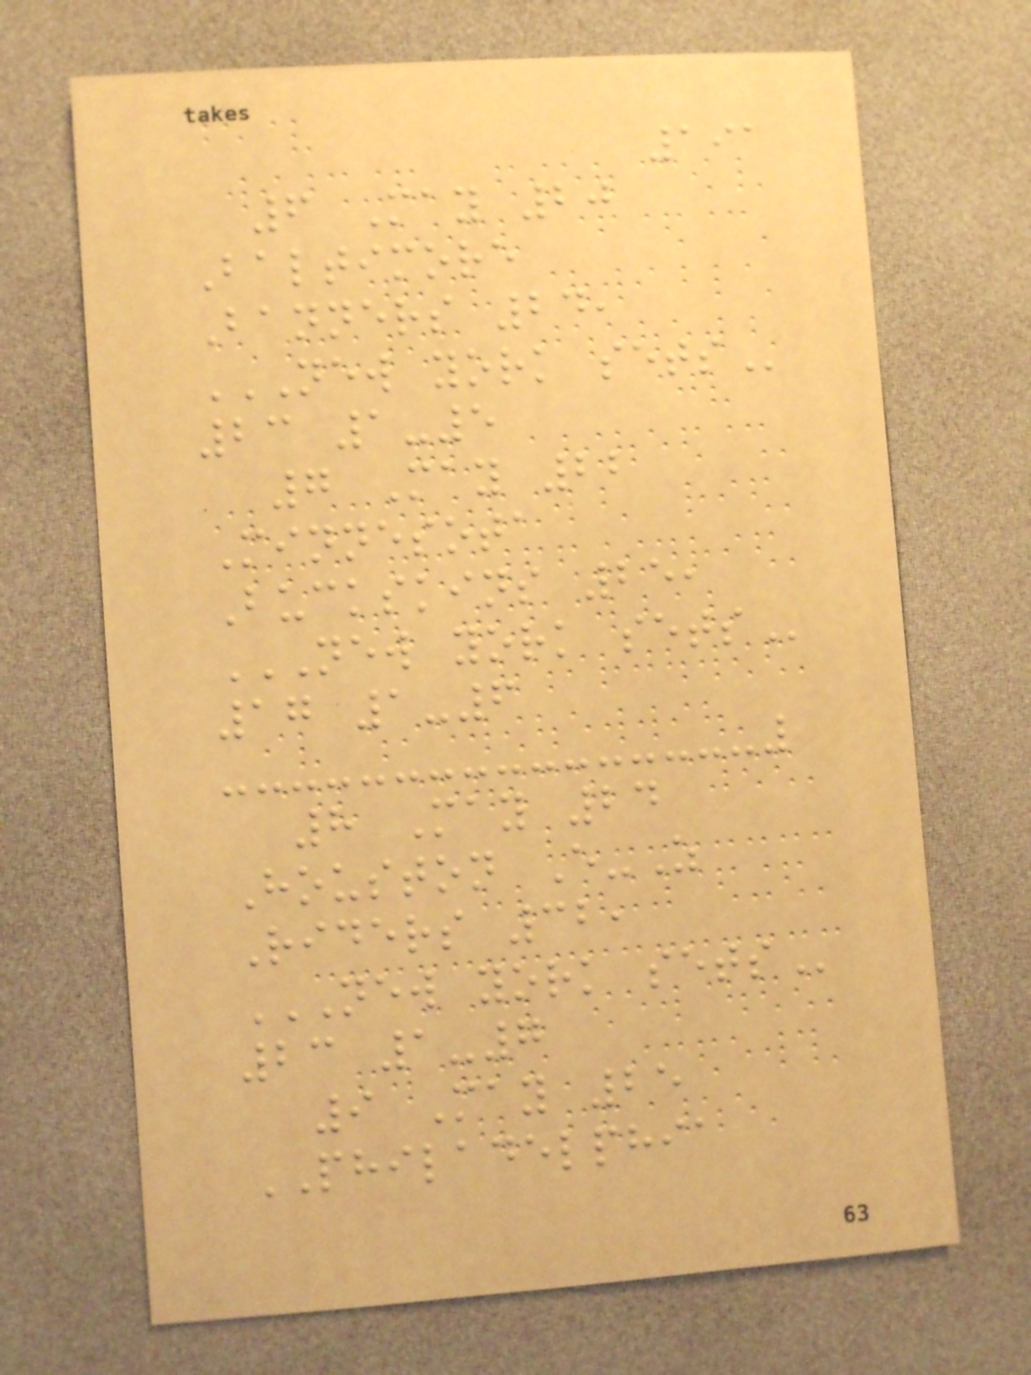191
6 May 20
Baltimore
Banners 24,
NEW YORK SETS
23 1-5
7 May 22
Minnesota
Buckskins 25,
NEW YORK SETS
17 1-6
8 May 24
Houston E-Z
Riders 32,
NEW YORK SETS
23 1-7
9 May 25
PHILADELPHIA
